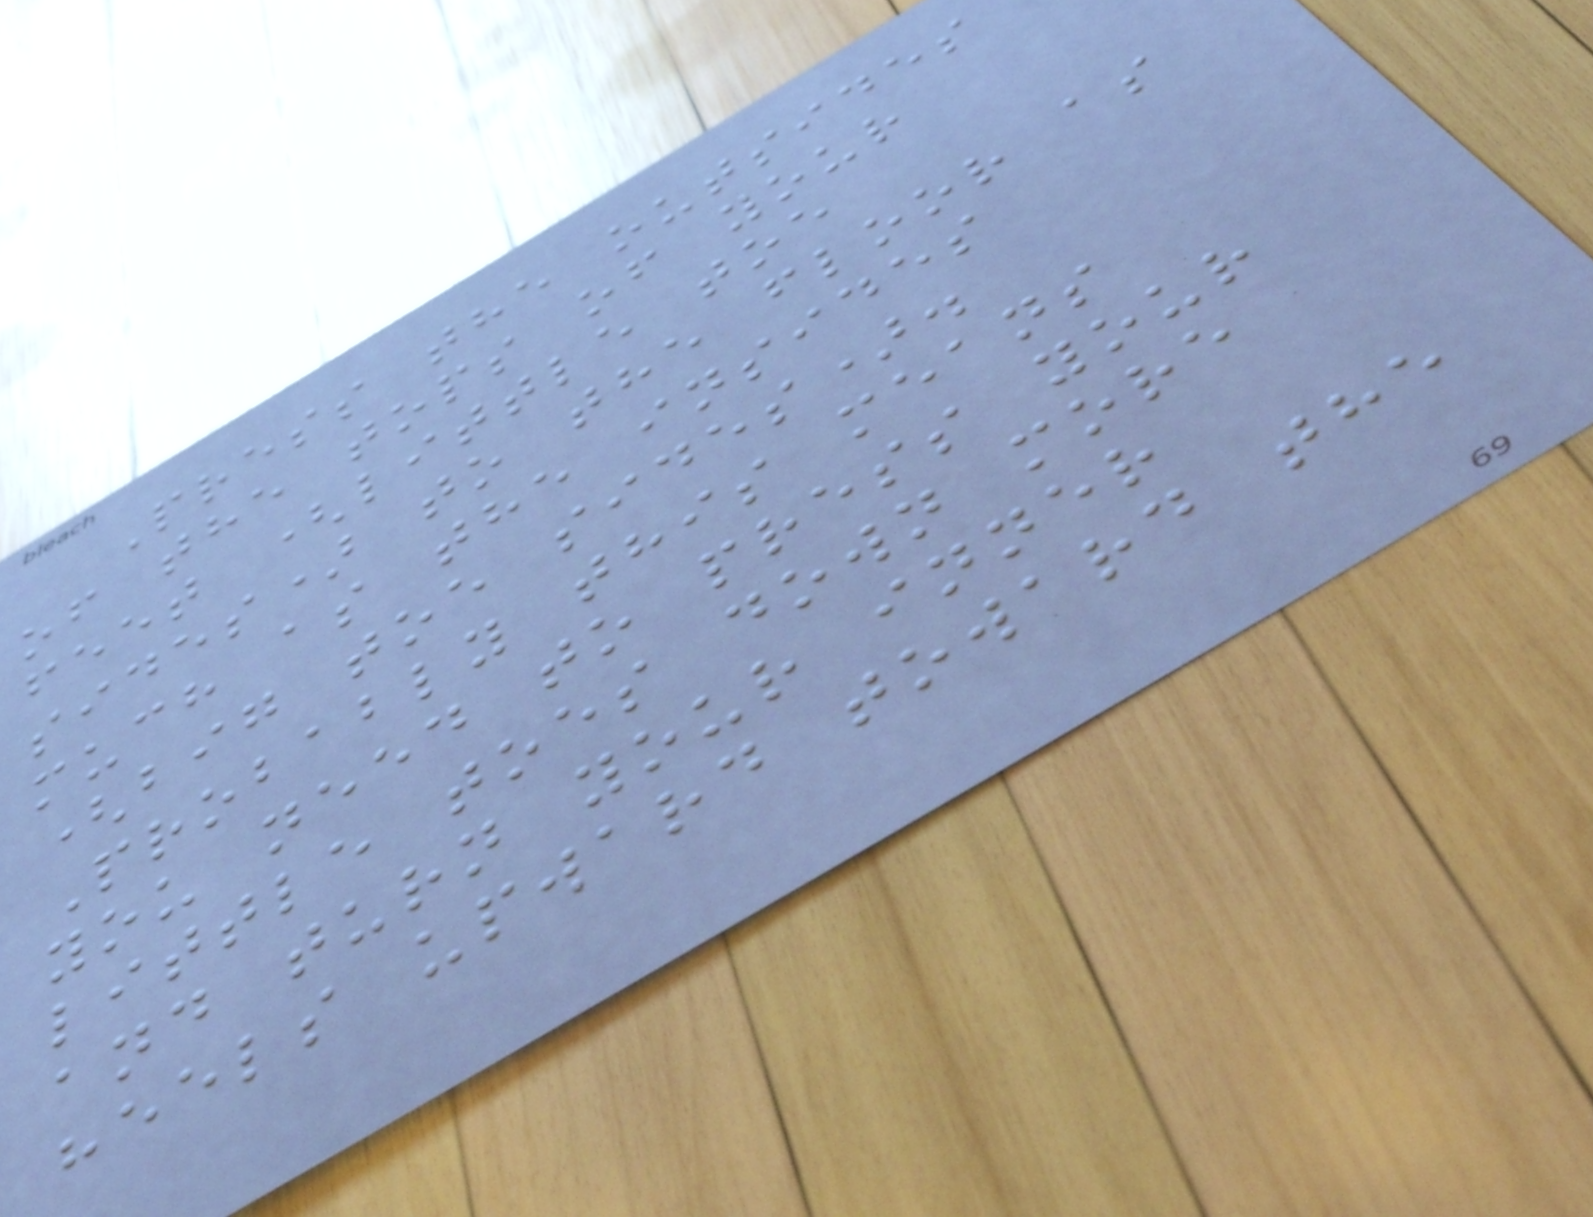Press the outsides
of the tops of your
feet (little toe
sides) to the floor as
much as the insides
(big toe sides).
Probably this means
you need to press your
little toes down more
and turn your inner
heels upward toward the
